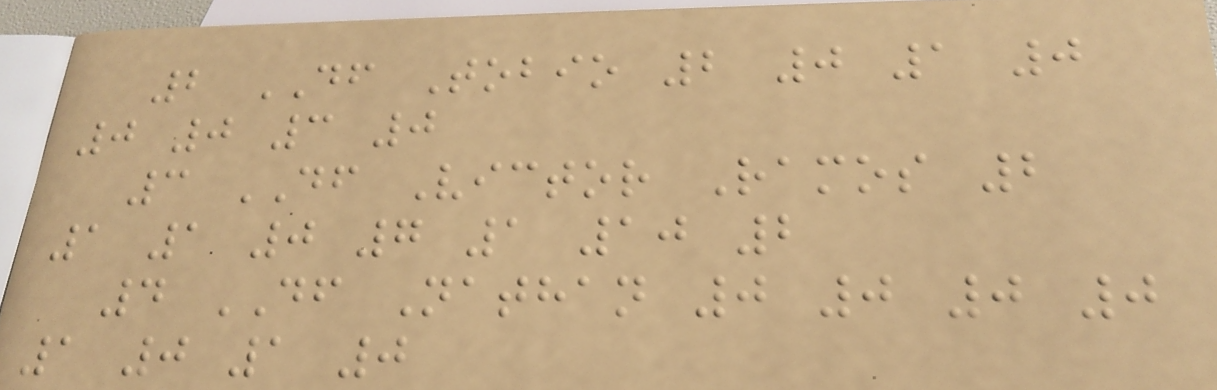2 DF Tobio 2 0 1 0
0 0 3 0
3 DF Victor Ramos 2
1 1 0 7 1 10 2
4 DF Nathan 0 0 0 0
1 0 1 0
